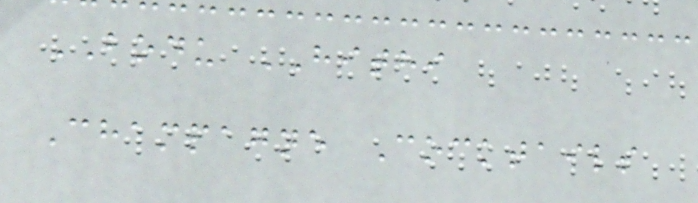BODU HITHI
Champagne Cocktails
